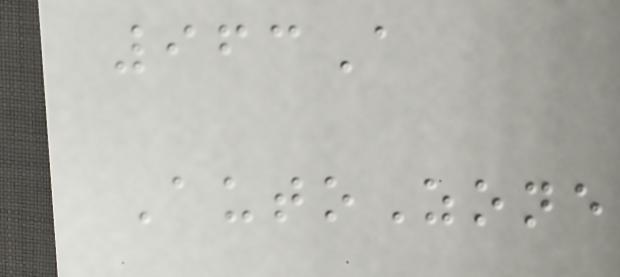963A
AutoZone
